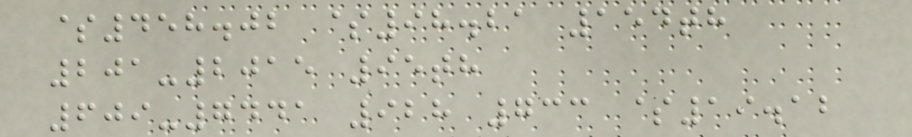$458.02 $98.21 154th
201-2015 95th
609-7441 928 733 $19.12
